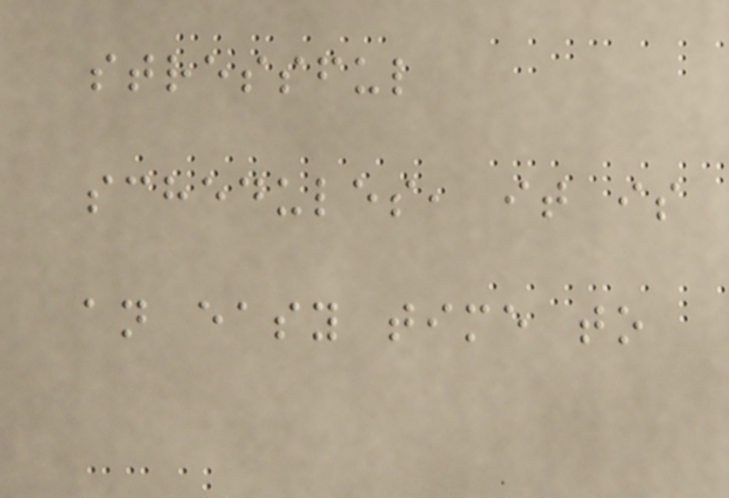stressful
schedules, it is
an easy time to
